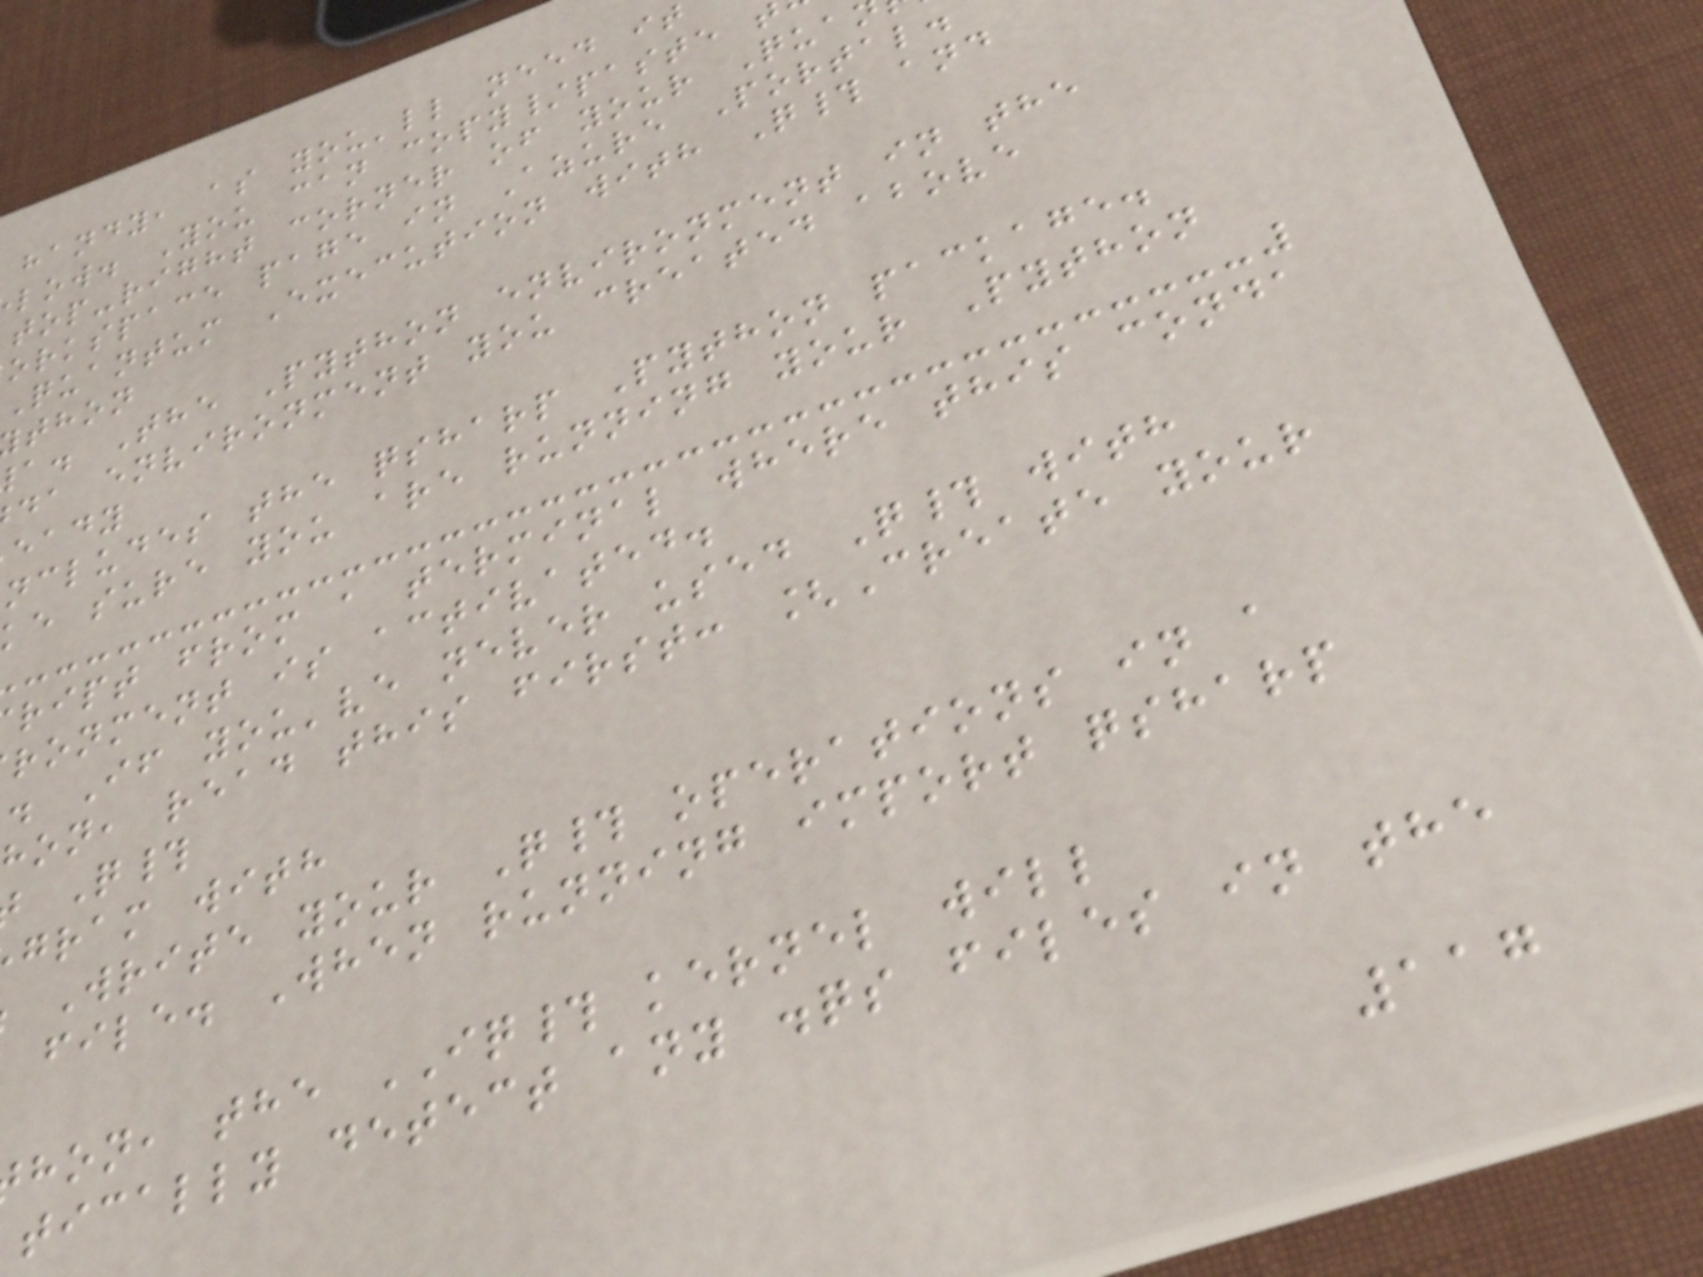handy, as you'll need it
low. You can copy/paste
top-right corner of your Qua
orkspace page in Azure Portal.
Quantum Execution with Q# and
thon
a. The Python environment in the
da environment you created above
eady
ncludes the qsharp Python package.
e sure you are running your Python
ript from a terminal where this conda
ronment is activated.
. If you've never used Q# with
hon, read this first: [Create your
Q#
gram with
Write your Q# operations in a
file. When running import qsharp
hon, the IQ# kernel will
tically detect any .qs files in the
117
